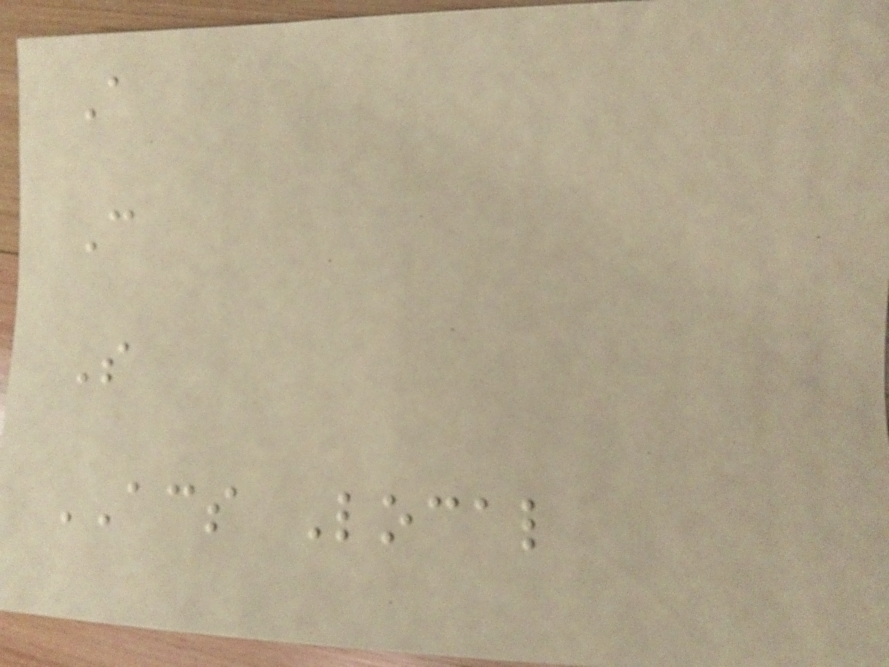A
C
S
ACS Local
